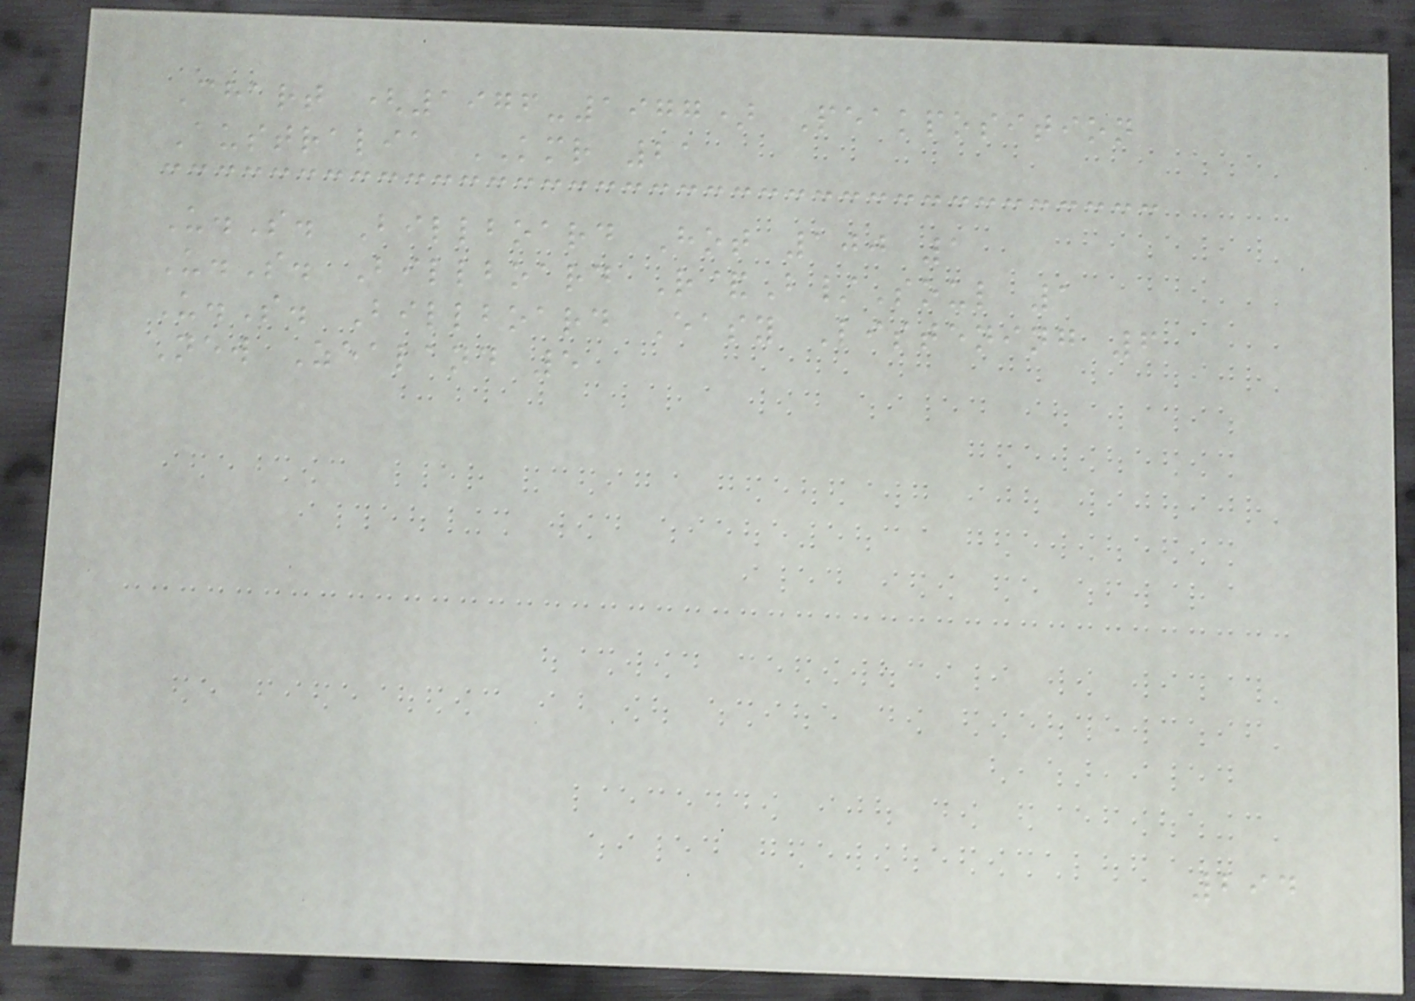Chart (1976-1977) Peakposition
Australia KMR 21
U.S. Billboard Hot 100 1
U.S. Billboard R&B/Soul 1
U.S. Billboard Easy Listening 6
New Zealand 5
294
